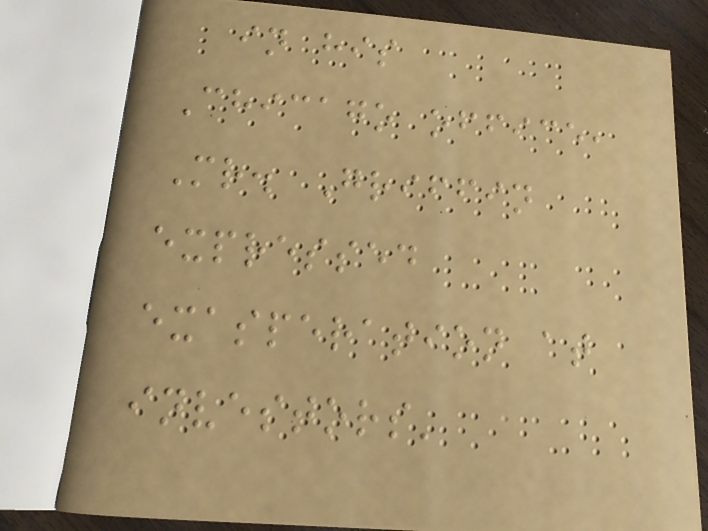in his
Chicago office,
Mr. Griffin
expressed
exasperation at
investors'
